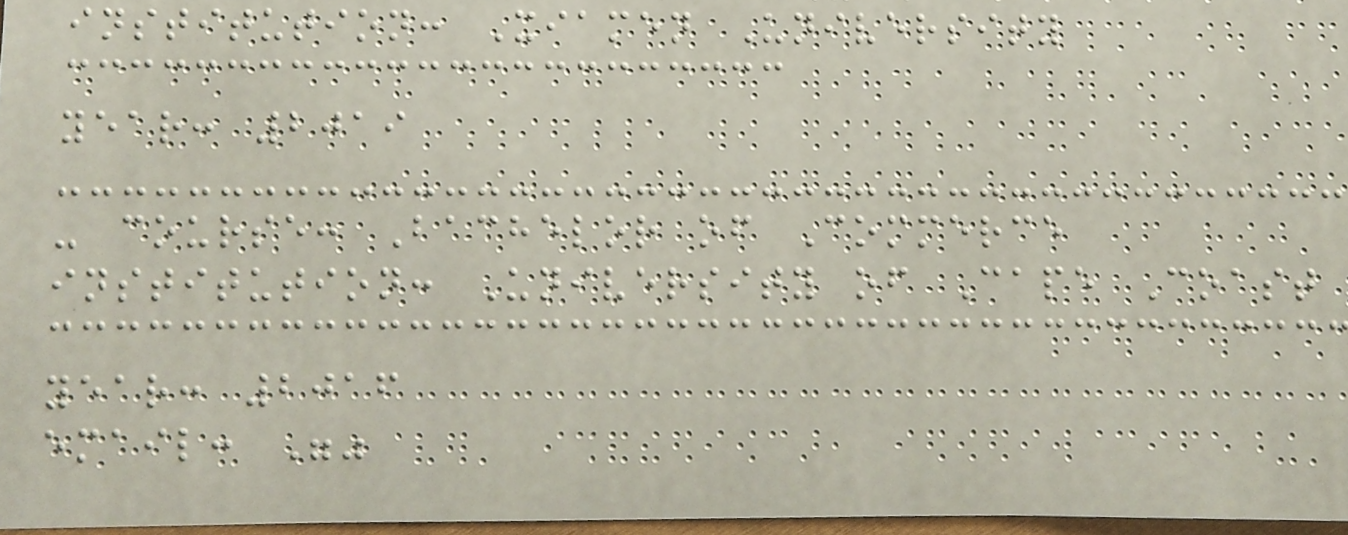institution: Xiamen University
year: 2019
- course: Bachelor of Commerce
institution: University of Cape Coast
year: 2016
email: ""
